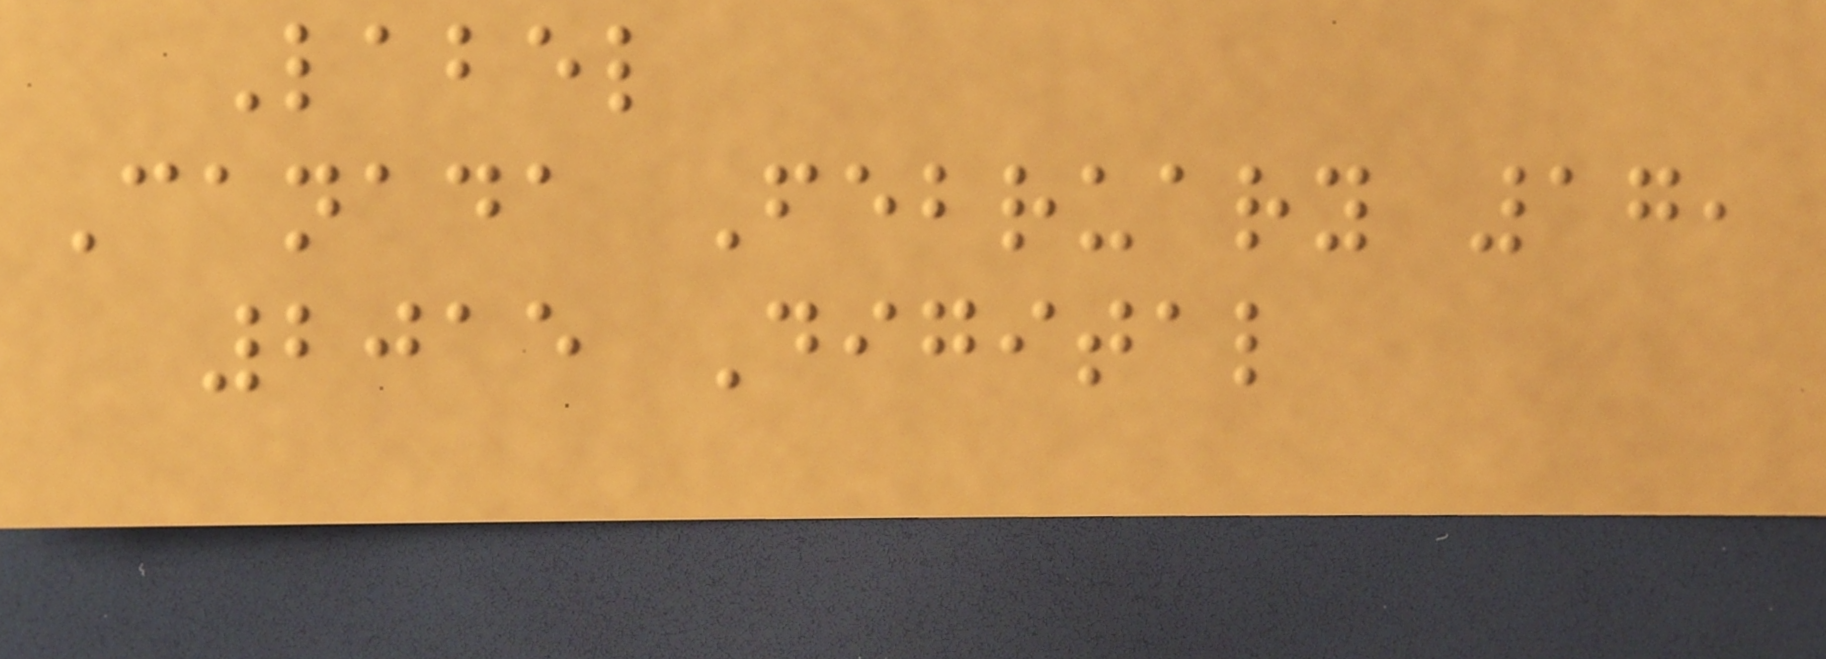Label
Canada February 17,
2015 Digital
